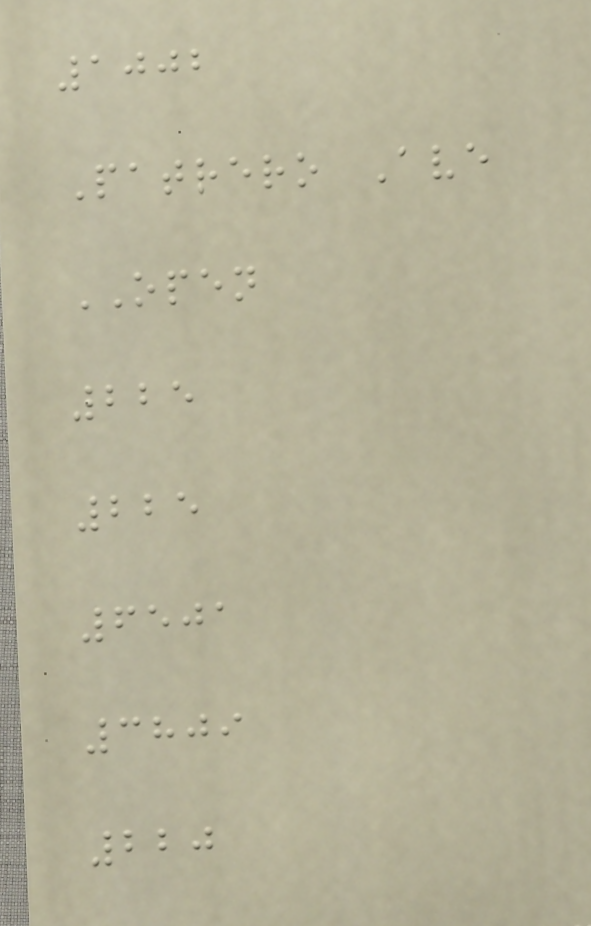1002
Patrero Ave
OPEN
225
225
6501
3809
220
